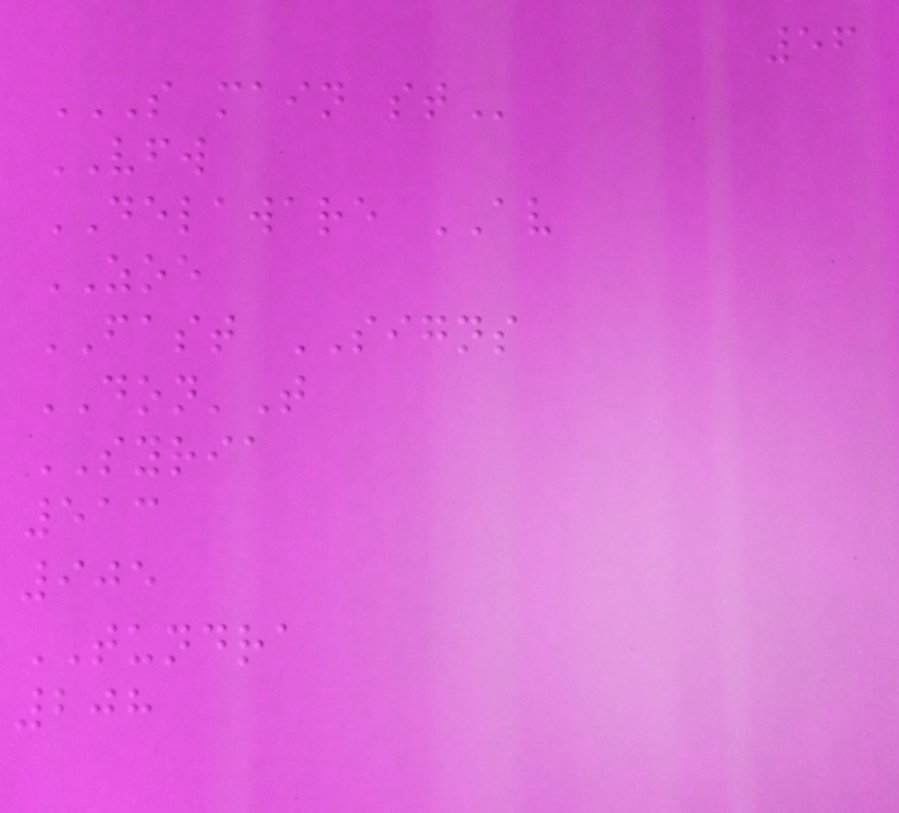56
S MAIN ST
VFW
DELAWARE AV
ZOE
FAST SIGNS
DON'T
SYRIA
513
905
TUNDRA
208
